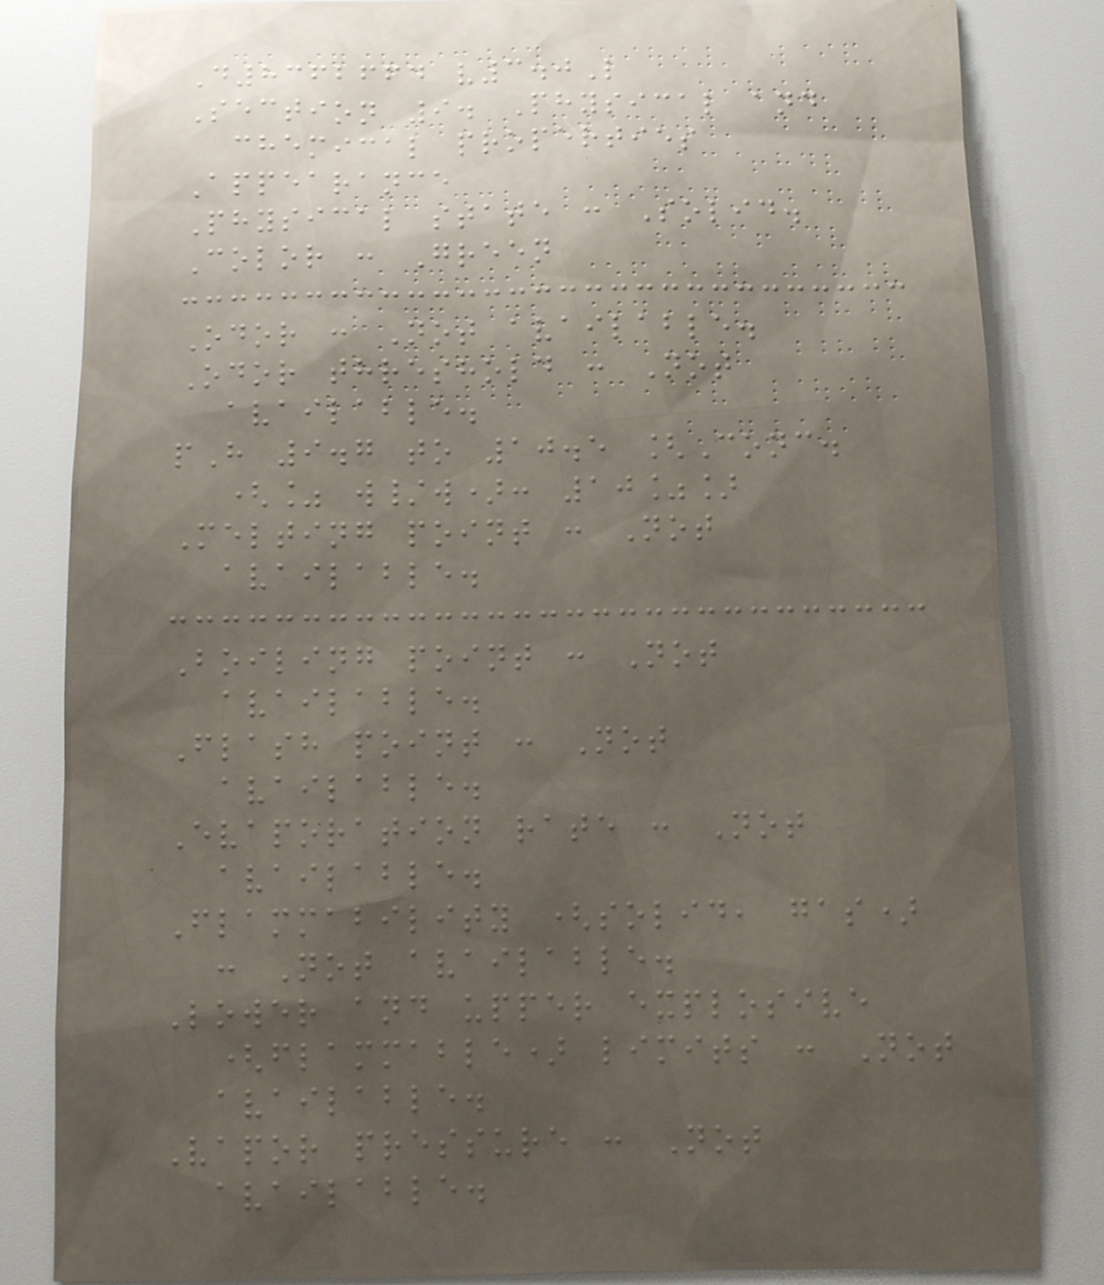D8362664 v3.0L
Section 9. Physical and
chemical properties
Appearance
Physical state : Solid.
Color : Green
Odor : Not available.
Odor threshold : Not
available.
pH 9.7 to 10.5 [Conc.
(% w/w): 10%]
Melting point : Not
available.
Boiling point : Not
available.
Flash point : Not
available.
Evaporation rate : Not
available.
Flammability (solid, gas)
: Not available.
Lower and upper explosive
(flammable) limits : Not
available.
Vapor pressure : Not
available.
